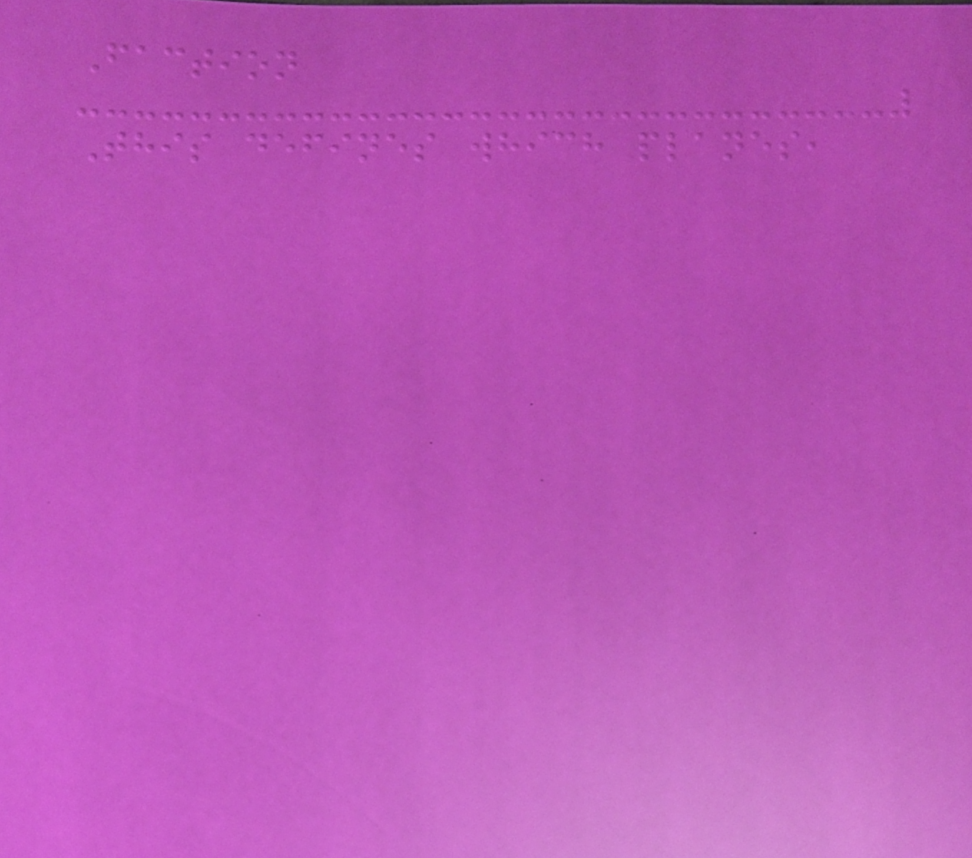Faction
This defines which planes,
